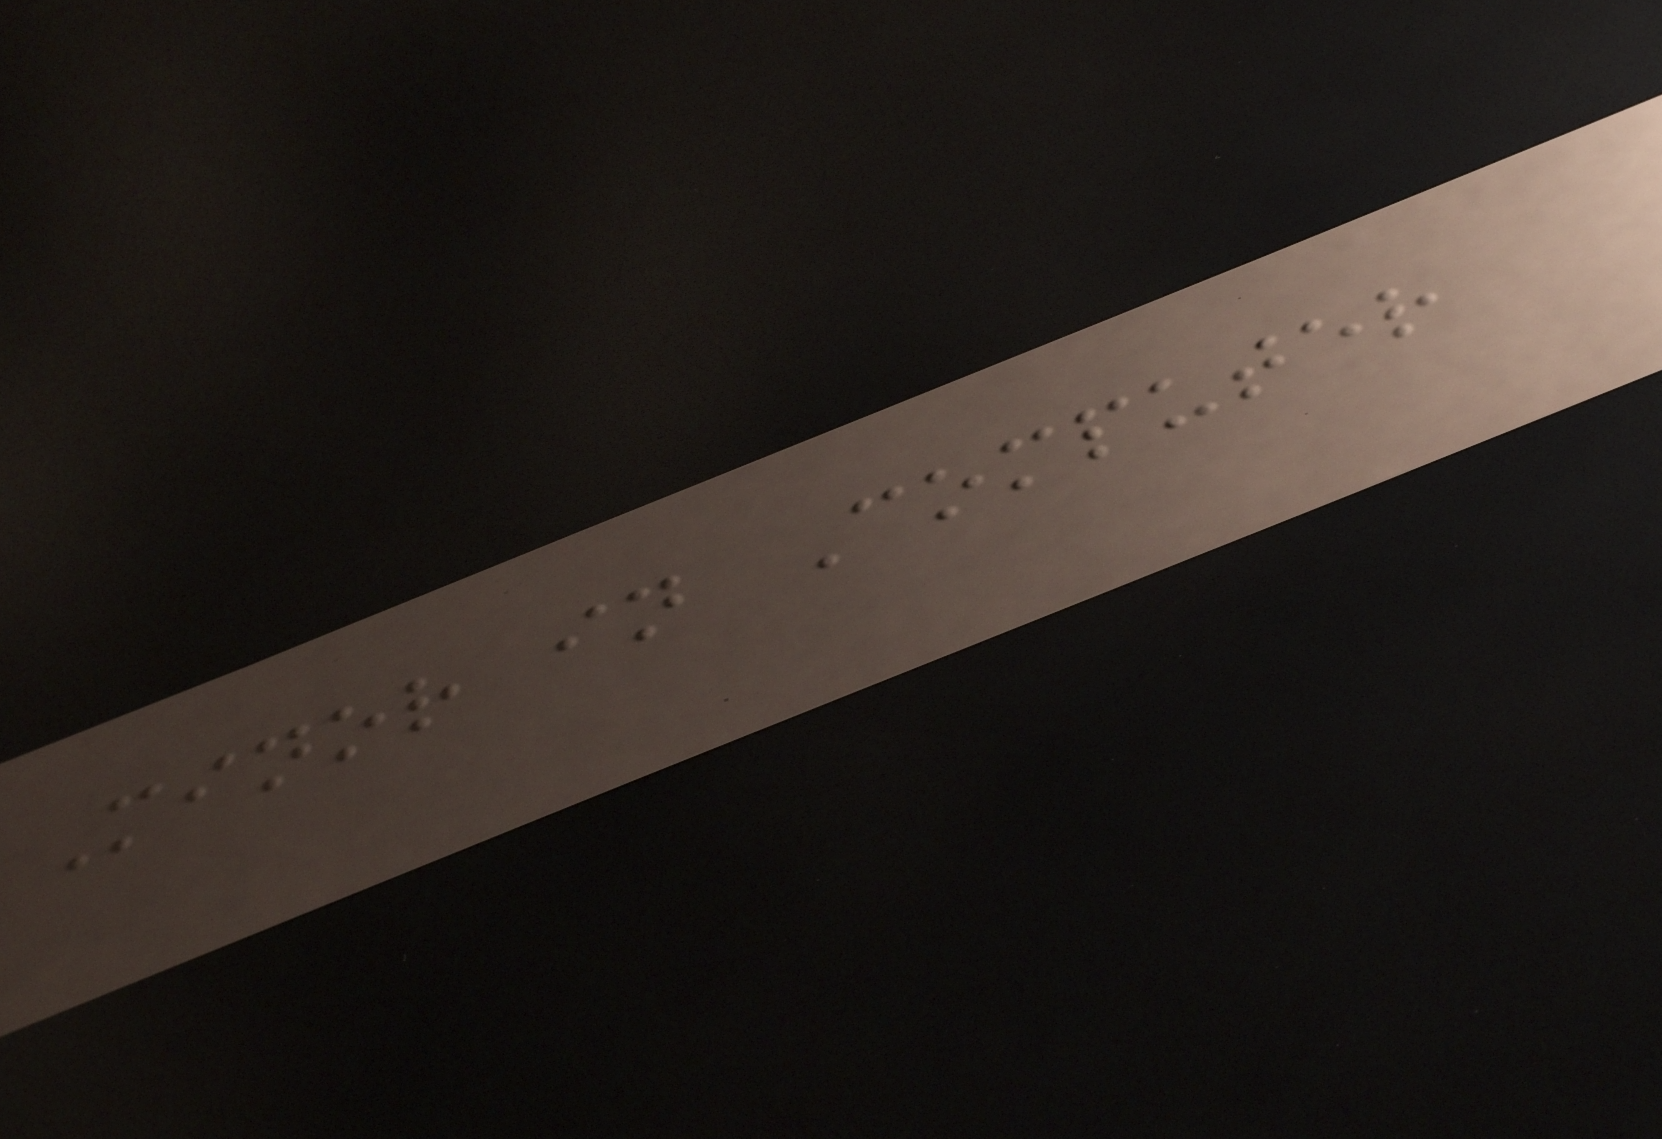Minor in Computer
